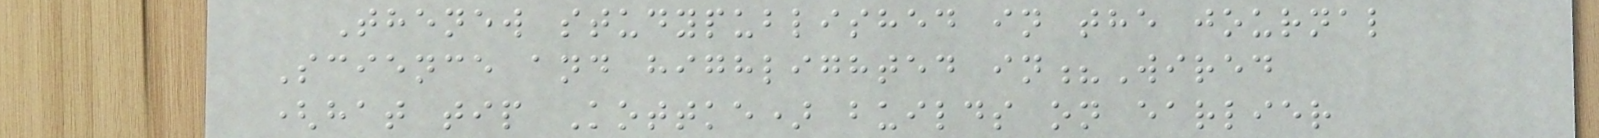Thenew studypublished in the journal
Science and highlighted in?Wired
(hat tip Kottke) builds on earlier
